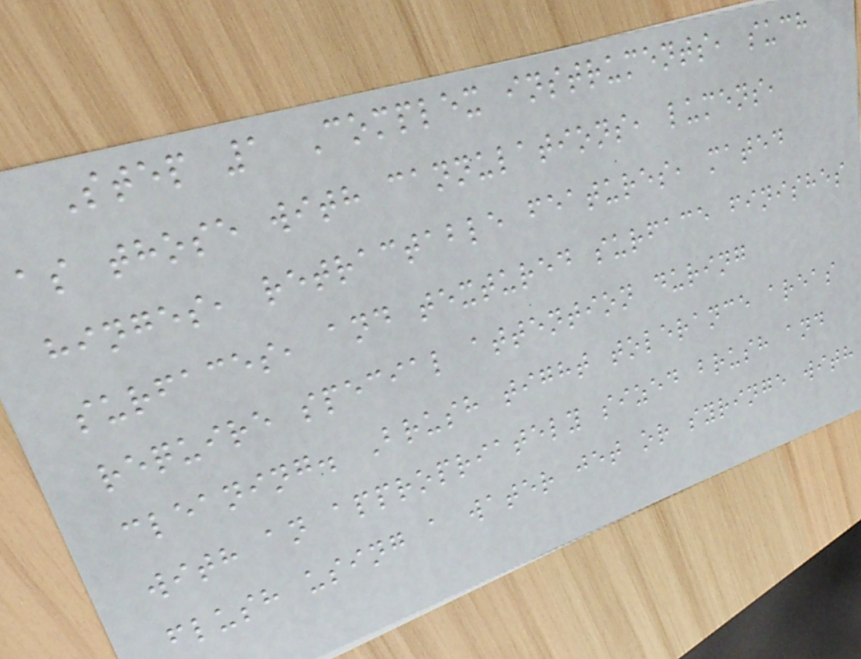Step 1 Complex instruments, such
as those with cannulations, lumens,
hinges, retractable features, mated
surfaces, and textured surface finishes
require special attention during
cleaning. Brush tight tolerance areas
with an appropriately sized brush and
flush using a water jet or syringe with
